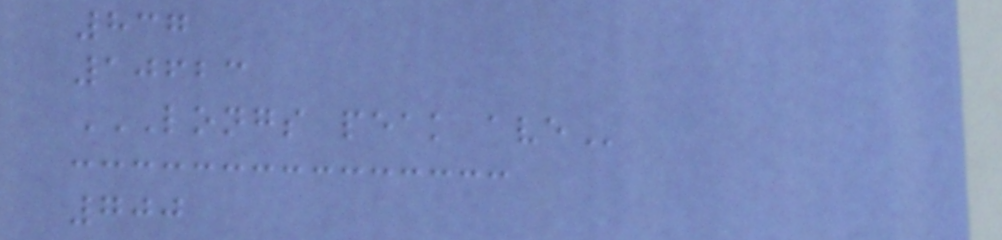837
10623
LONGS PEAK AVE
700
